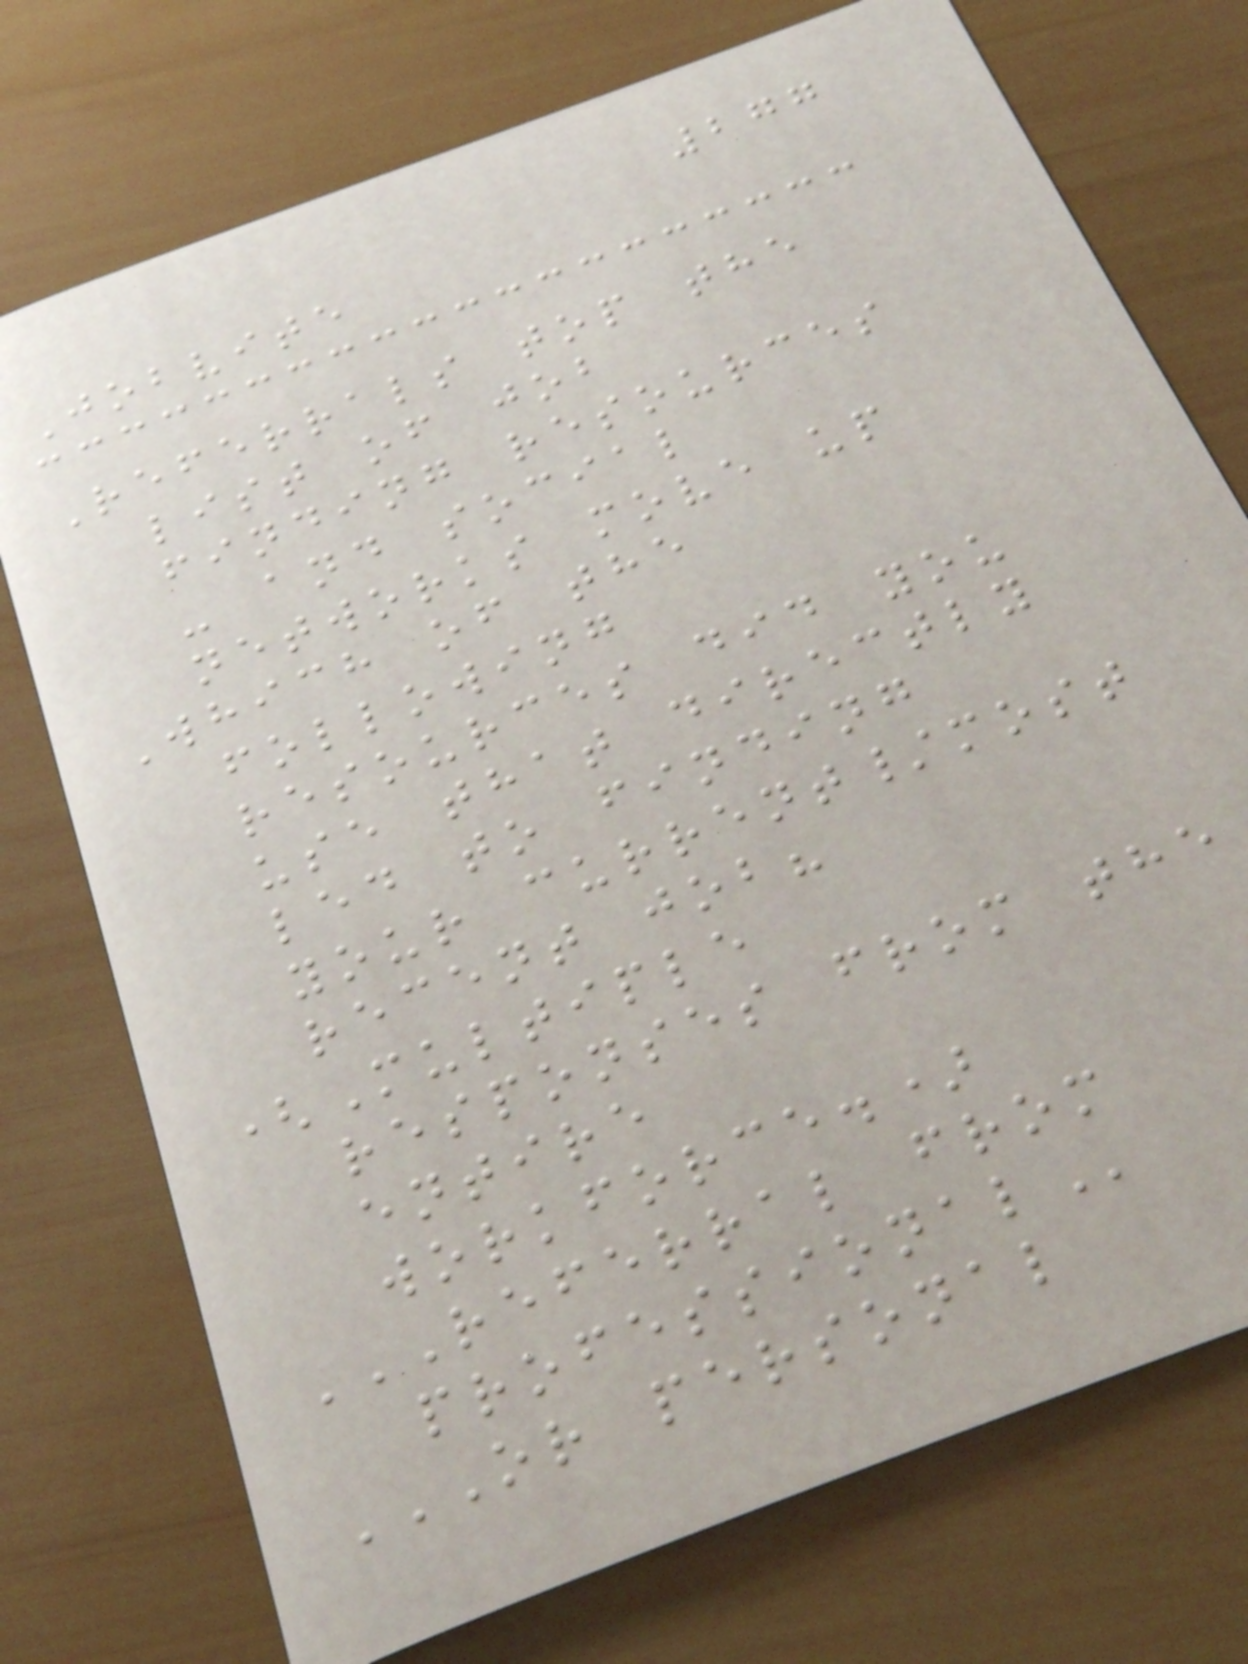277
Jobvite
Referrals top the
list of job
finding resources
- and social
networks move up
Which of the
following
resources did you
use that directly
led to finding
your current/most
recent job?
(Multiple
responses from the
entire
workforce.)
REFERRAL FROM
PROFESSIONAL
OR PERSONAL
